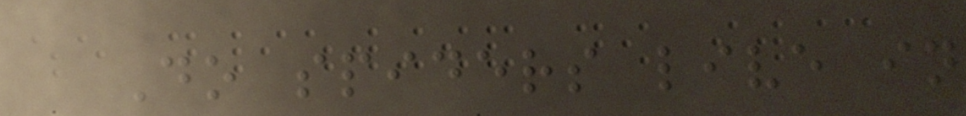Do spiders live in
